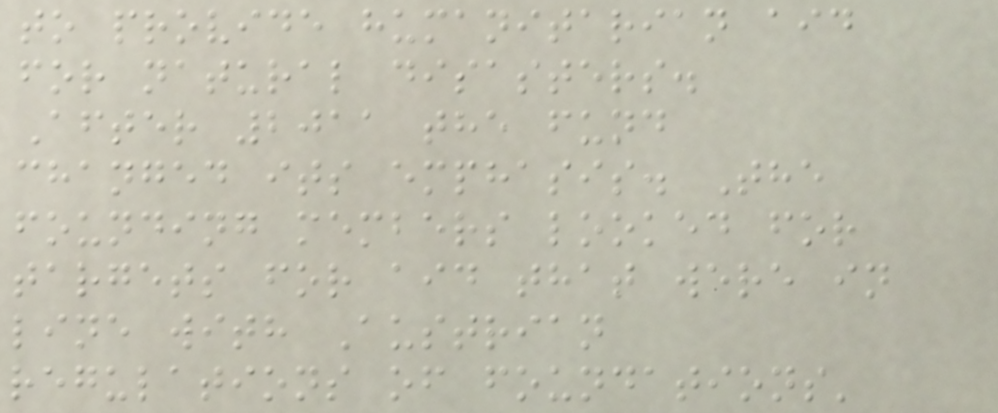to provide humanitarian aid
for natural disasters.
After 2011 the fund
changed its emphasis. The
founding members looked for
targets for aid that were in
line with Austrian
regulations of foundations'
